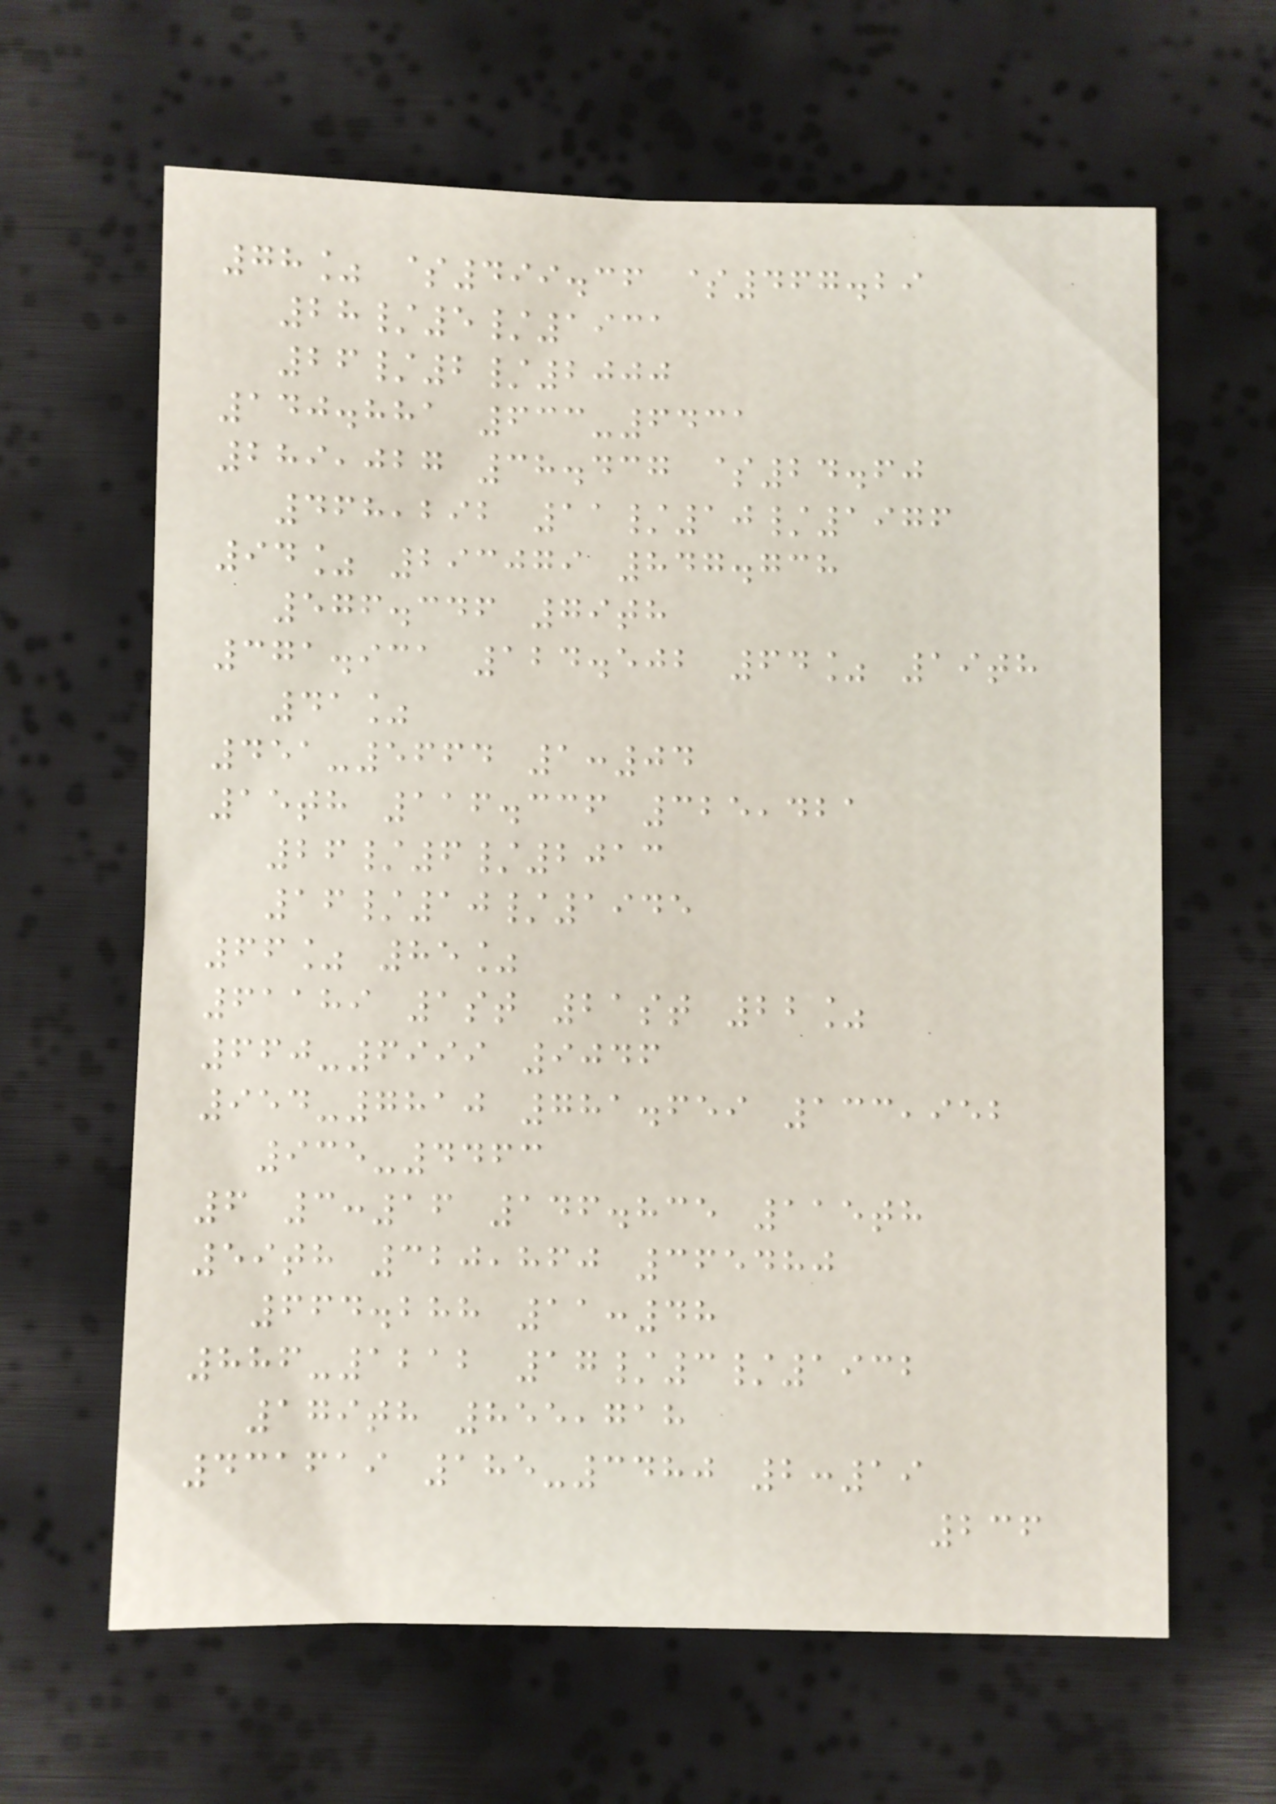78% $499.36 $467.29
28/5/1931
26/2/2000
140.881 633-6431
289,027 38.437 $24.60
468,292 11/10/1976
94% 293079 847.738
576.346 79th
371.931 124.502 64% 19th
41%
451-5664 1:04
15th 116.336 325,421
26/6/2013
16/10/1945
66% 85%
61189 1st 21st 22%
660-6999 9046
954-7810 781.659 133,952
935-4463
6 3:16 146.835 115th
59th 320,860 365480
664.288 11:48
886-1212 17/3/1932
179th 855,718
431619 185-3480 2:19
236
